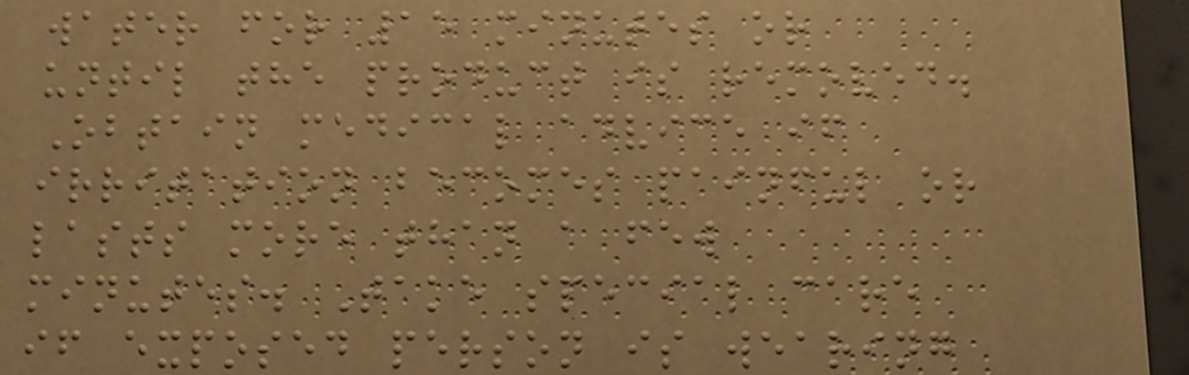water for 15 minutes or
until the product is removed.
Obtain medical advice if
irritation becomes painful or
lasts more than a few
minutes. Take special care
if exposed person is wearing
